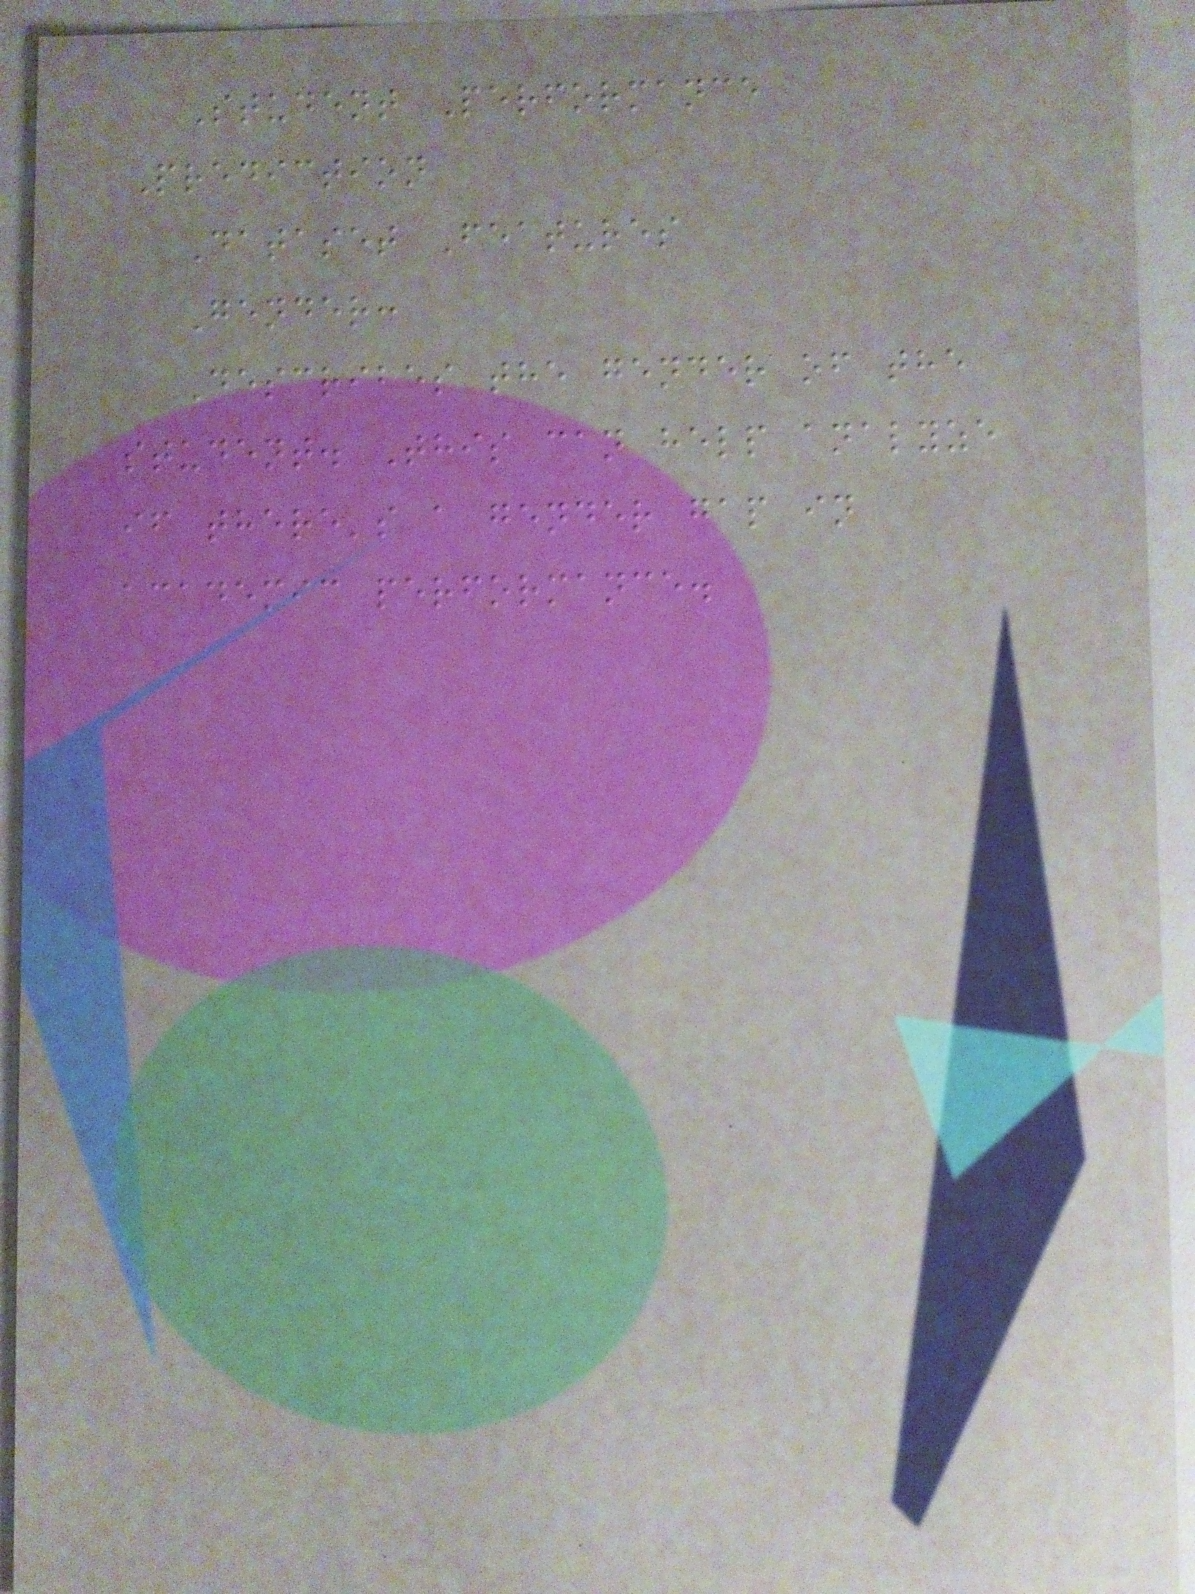Student Performance
Prediction
Dataset Features
Gender:
Describes the gender of the
student. This can help analyze
if there's a gender gap in
academic performance.
